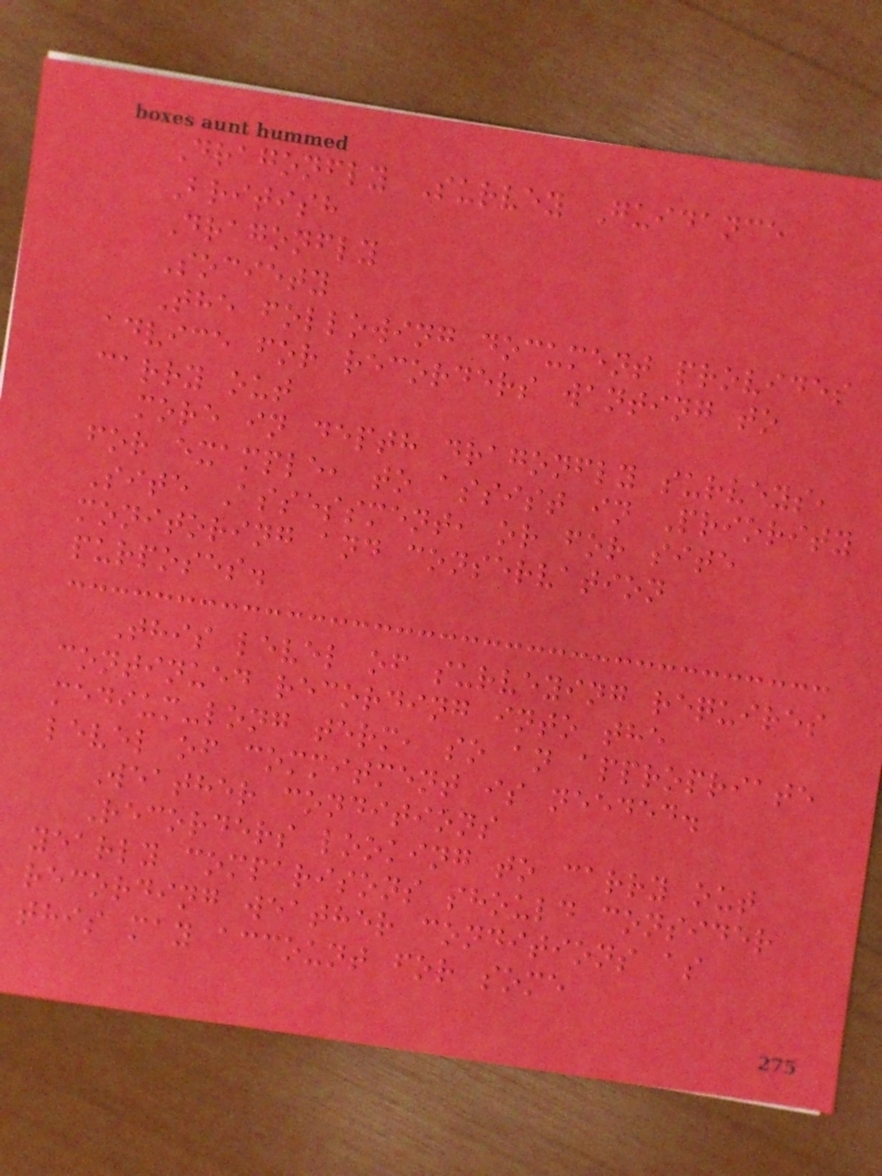Dragonfly Survey Guidance
British
Dragonfly
Society
The following document provides
advice for recorders wanting to
carry out
more in depth dragonfly surveys,
for example, to assist in Priority
Site Assessment, or for site
monitoring and conservation
purposes.
This level of surveying requires
continued recording into the
medium-long term, so an appropriate
level of commitment is needed.
Weather conditions
Recorders looking to carry out
yearly comparisons should consider
recording weather conditions as
this may account for some
